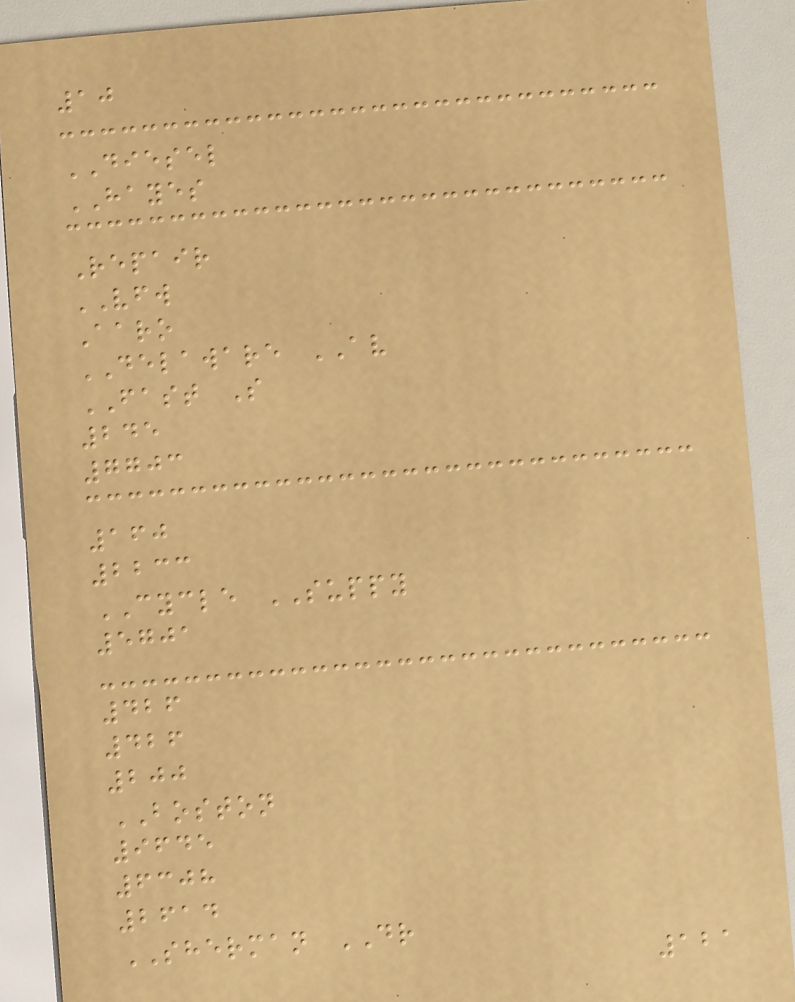10
DIESEL
HAYES
Repair
VFW
Aaro
DELAWARE AV
FAST S
245
7703
160
2233
CYCLE SUPPY
5701
426
426
200
BOSTON
9645
6308
2614
SHERMAN DR
121
